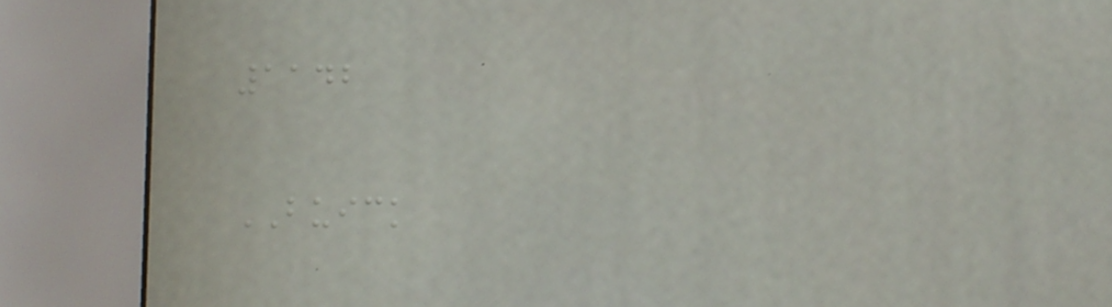1142
BUICK
